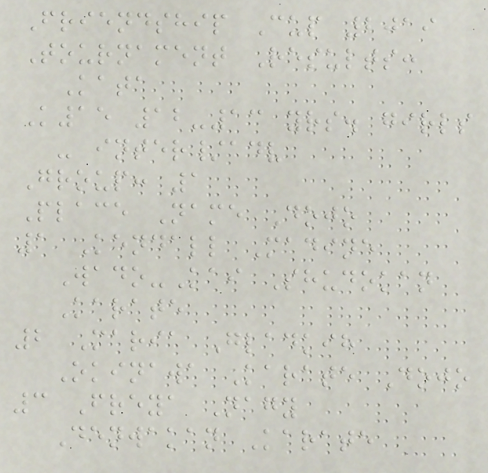Friendship Cup 2019
Tournament Results:
Kata
K15 12-13 yrs. girls
- inter/adv
Group: 1
Place Name Dojo
1 Kendall Madine
Wado-Kai Shudokan
Karate
2 Maria Gladkih
Okinawa Karate Dojo
3 Freya Nagy
Denwakan Karate
